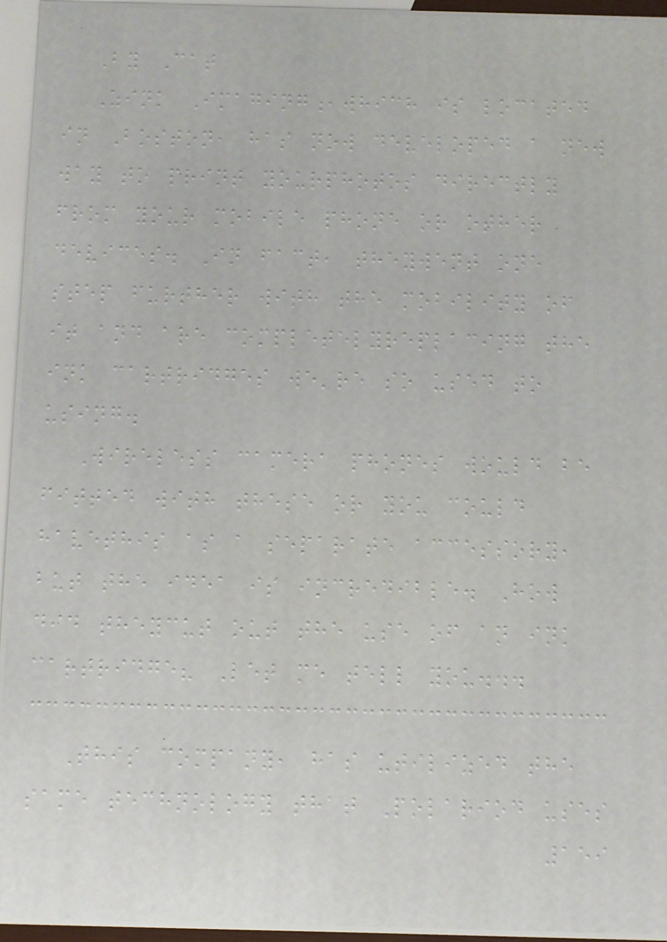By Cat
Zink Imaging,which is located
in Boston, has now developed a new
way to print yourphotos directly
from your mobile phone or other
devices. In fact, theywent one
step further with the mobility of
it and are completelyreplacing the
ink cartridges we're so used to
using.
Wireless camera phones would be
fitted with these or you could
havethis as a separate accessory,
but the idea is incredible. How
did theycut out the use of an ink
cartridge? Let me tell you...
This company, has utilized the
same technology that Polariod uses
159
